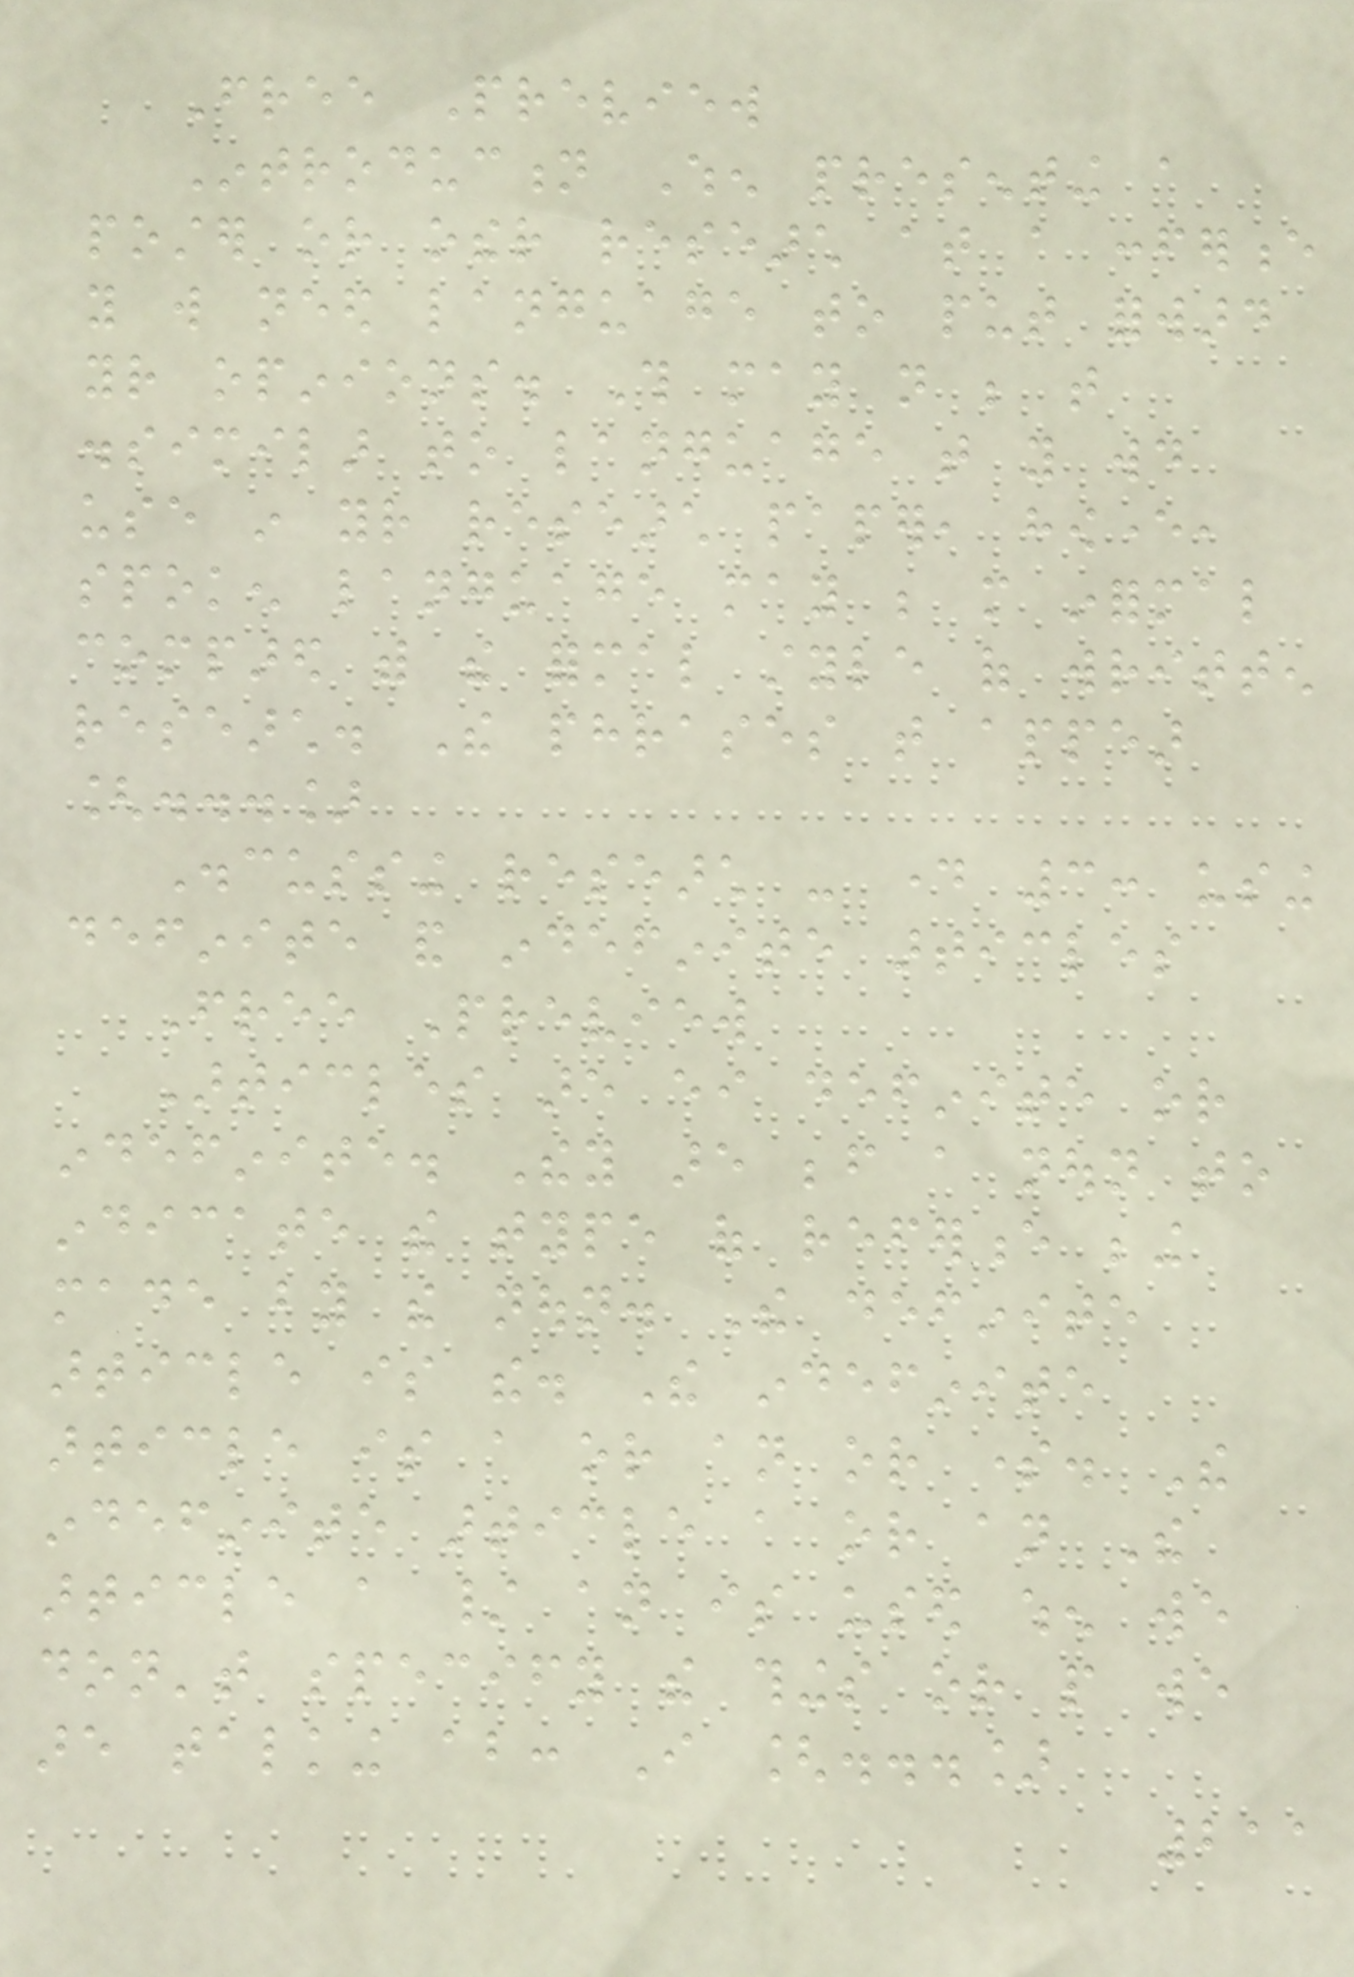Free Preview
Introduction When presenting a
poster or other research at a conference
you will need language to put forward
your opinions. This may not be that
dissimilar to language that you would
use in your research paper, however,
spoken language may be more informal
compared with the formal style of written
research. The phrases that appear
[...]
Discussing research - day 3: using
definite and indefinite articles
Free Preview
Articles are either definite or
indefinite. They are before a noun to
indicate the type of reference being
made by the noun. The definite
article is the. The indefinite
article is a or an or some. The
indefinite article a or an The
article a / an is used when we
don't specify the things or people we
are talking about: I [...]
211
